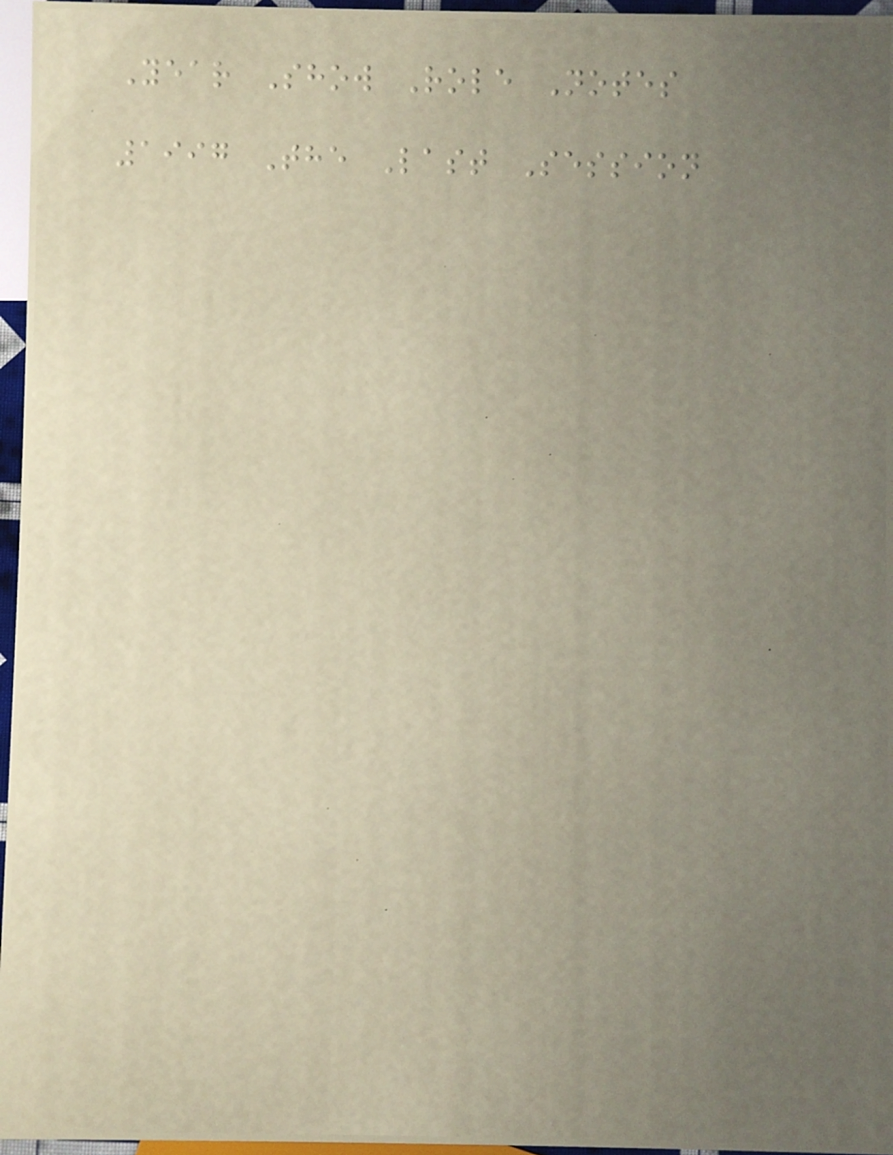Year Show Role Notes
1997 The Last Session
